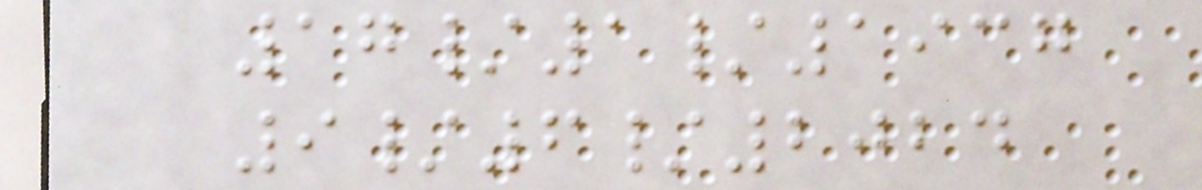17/1/1937
9/6/2024
